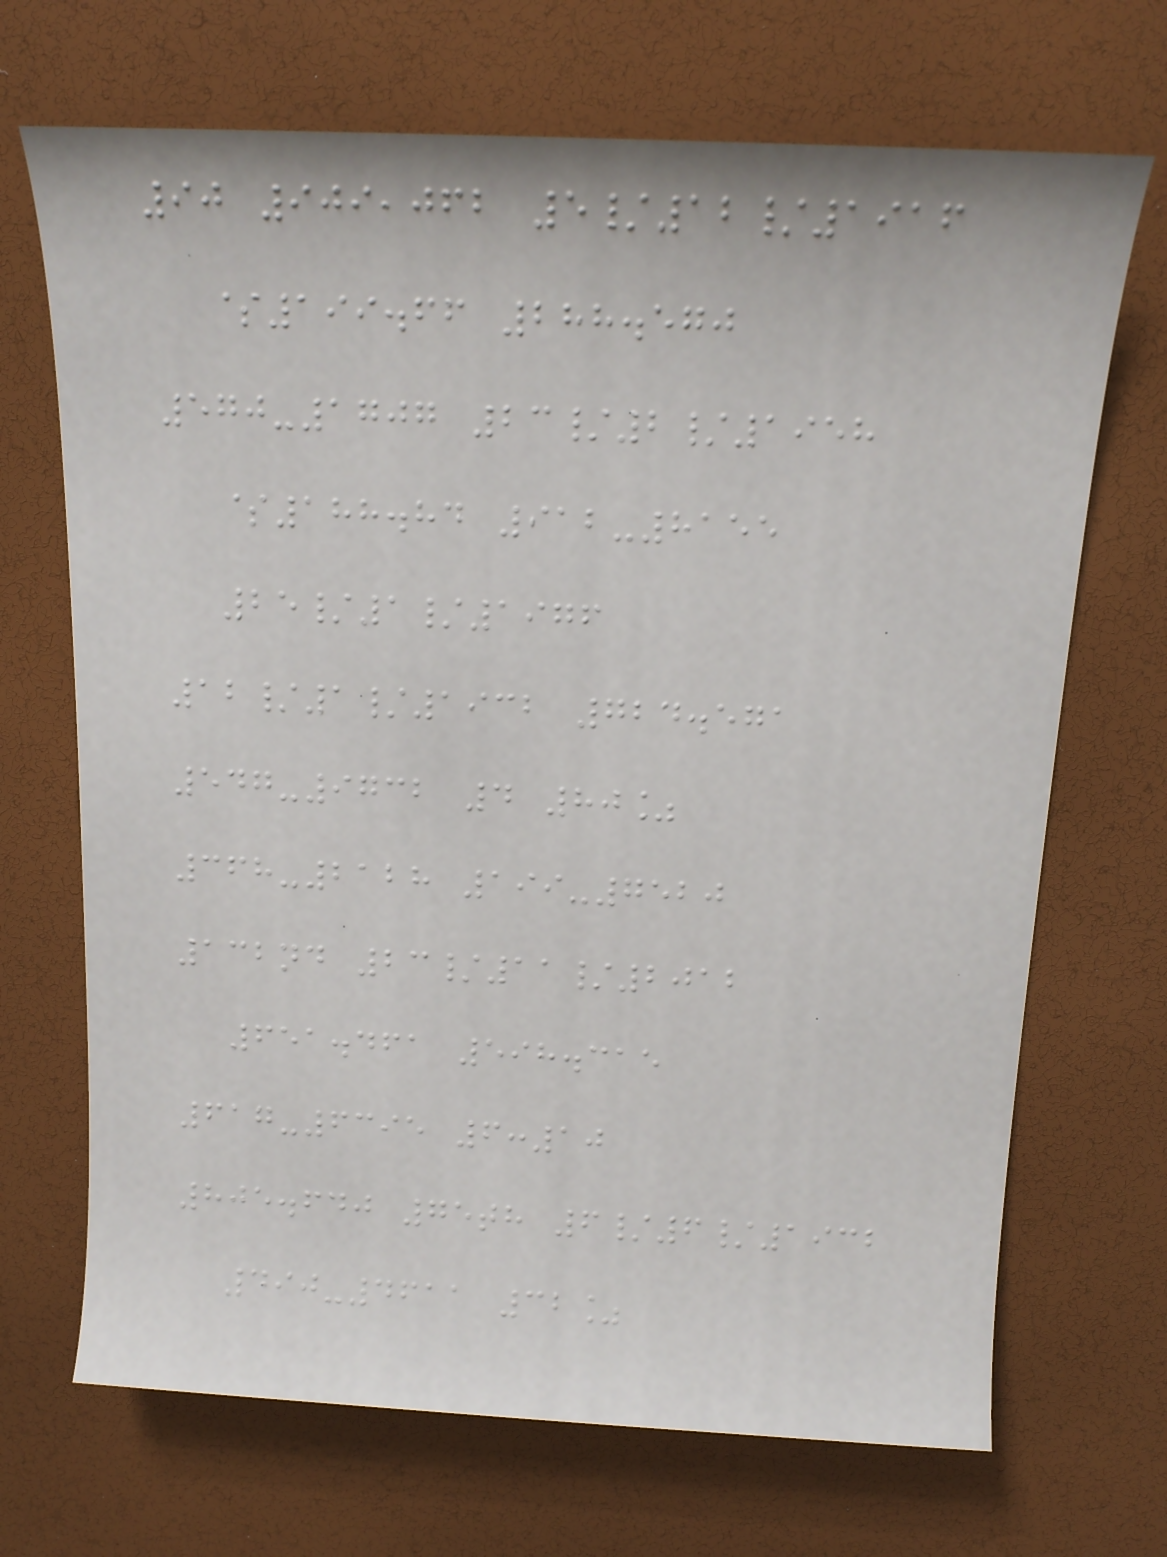90 909,062 5/12/1916
$199.66 288.570
570-1707 23/2/1958
$188.84 912-8155
25/1/1976
12/1/1932 724.571
547-9732 4 80%
368-2128 199-7520
132nd 23/11/2012
651.461 598.315
617-6395 6:10
805.640 75th 6/6/1932
490-4611 32%
